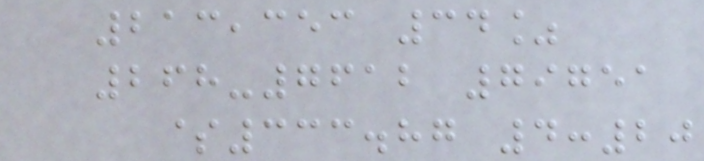213,353 34%
268-7612 79751
$333.87 4:20
